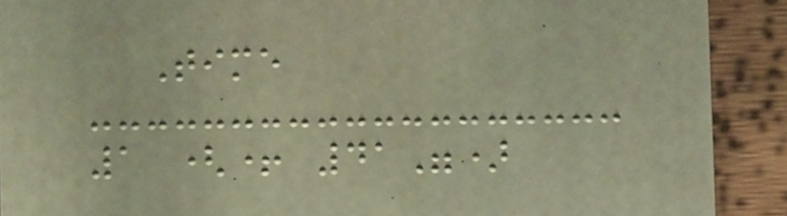Time
1 (+ 41")
